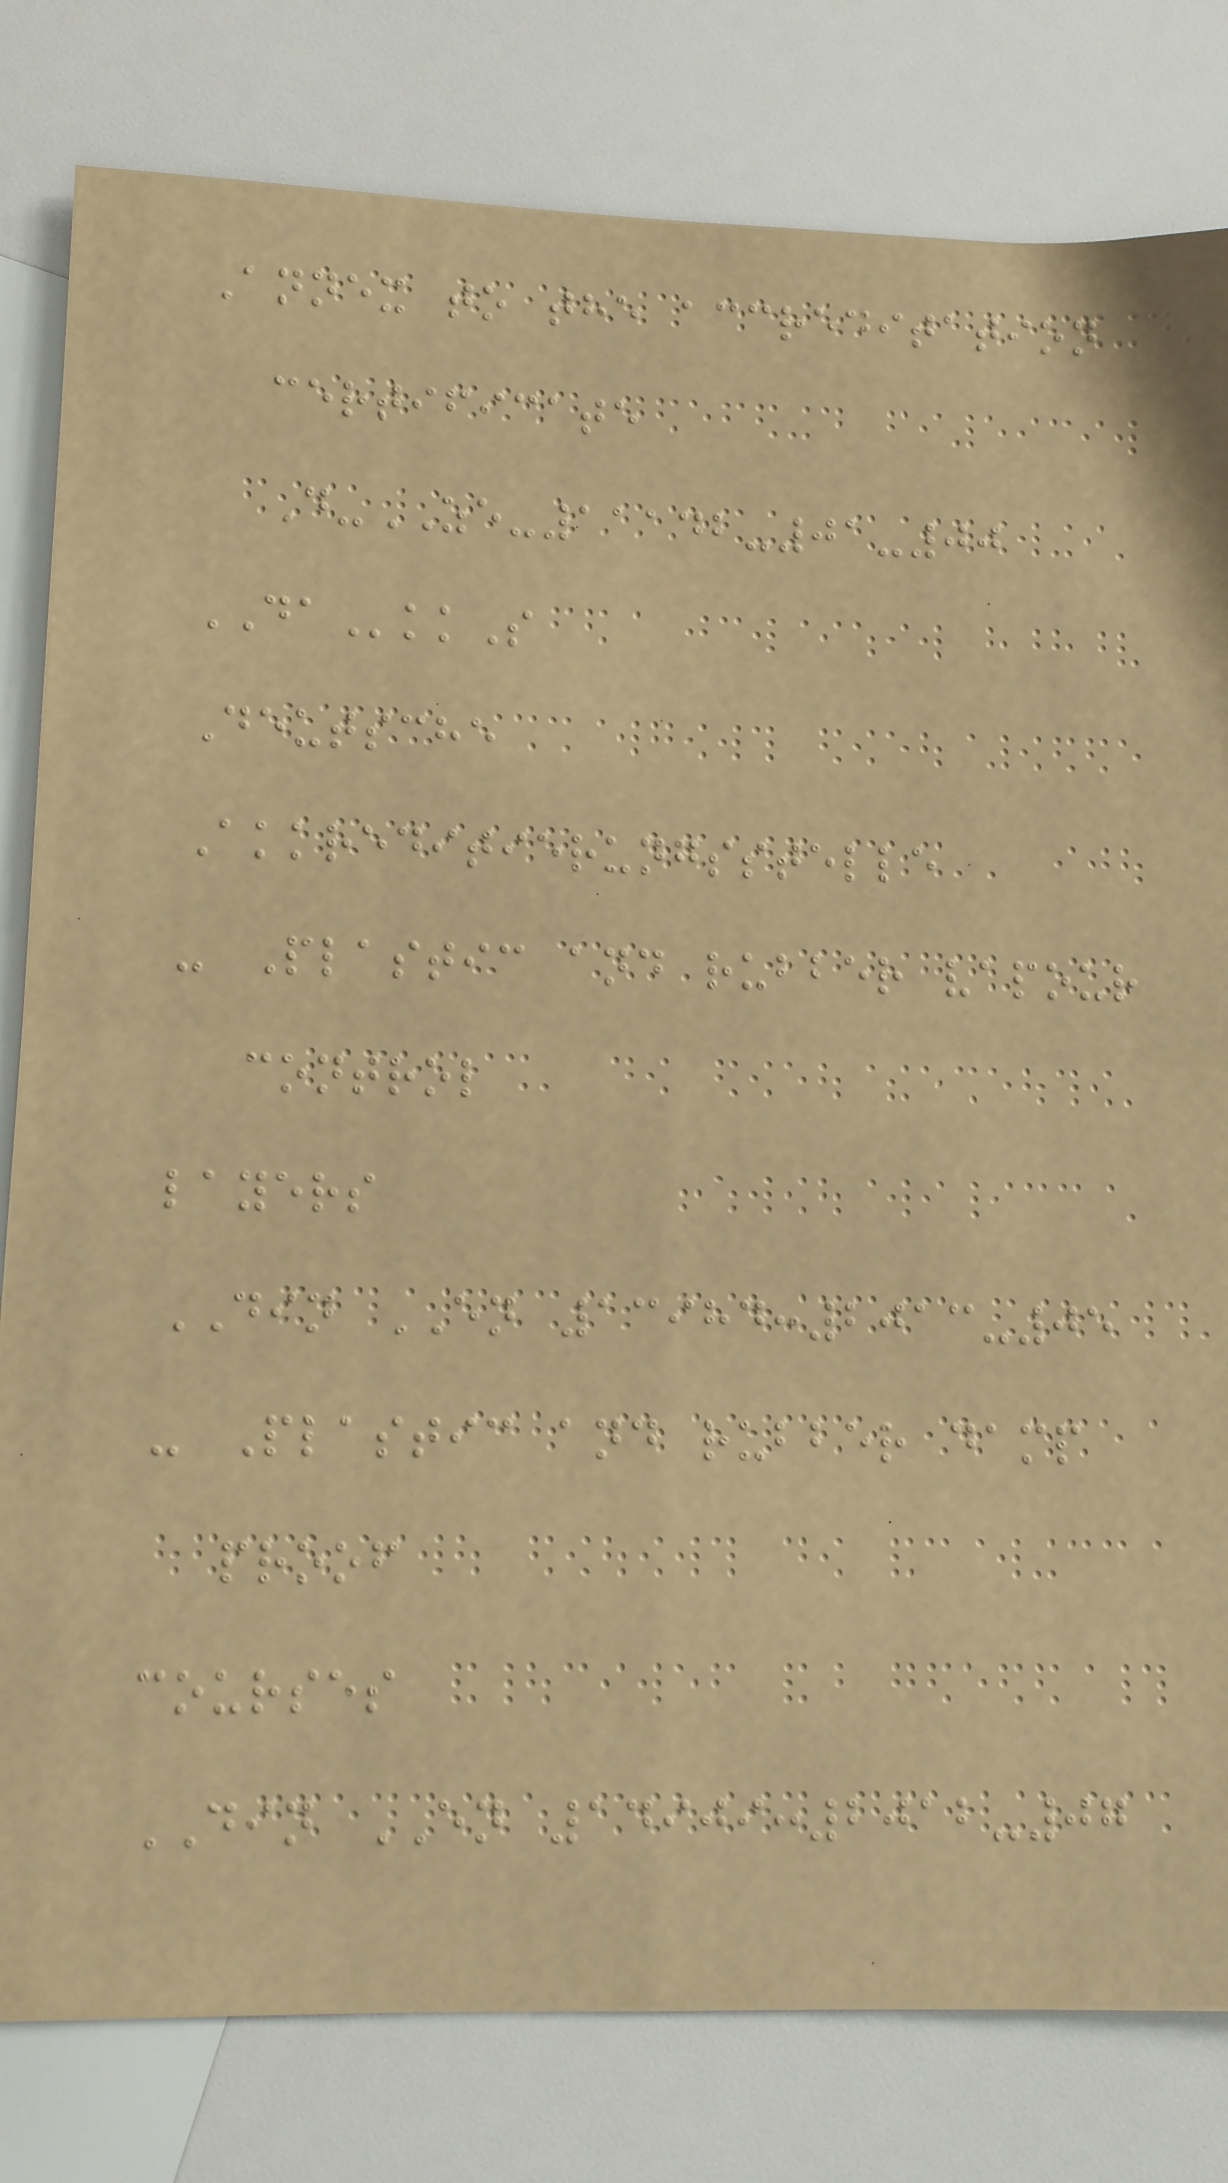Annex to the accreditation
certificate
D-ZE-11142-01-00
DAkkS
Deutsche
Akkreditierungsstelle
- Plastic and rubber vapour
control
layers
DIN EN 13984:2013-05
- Plastic and rubber damp
proof
courses
DIN EN 14909:2012-07
